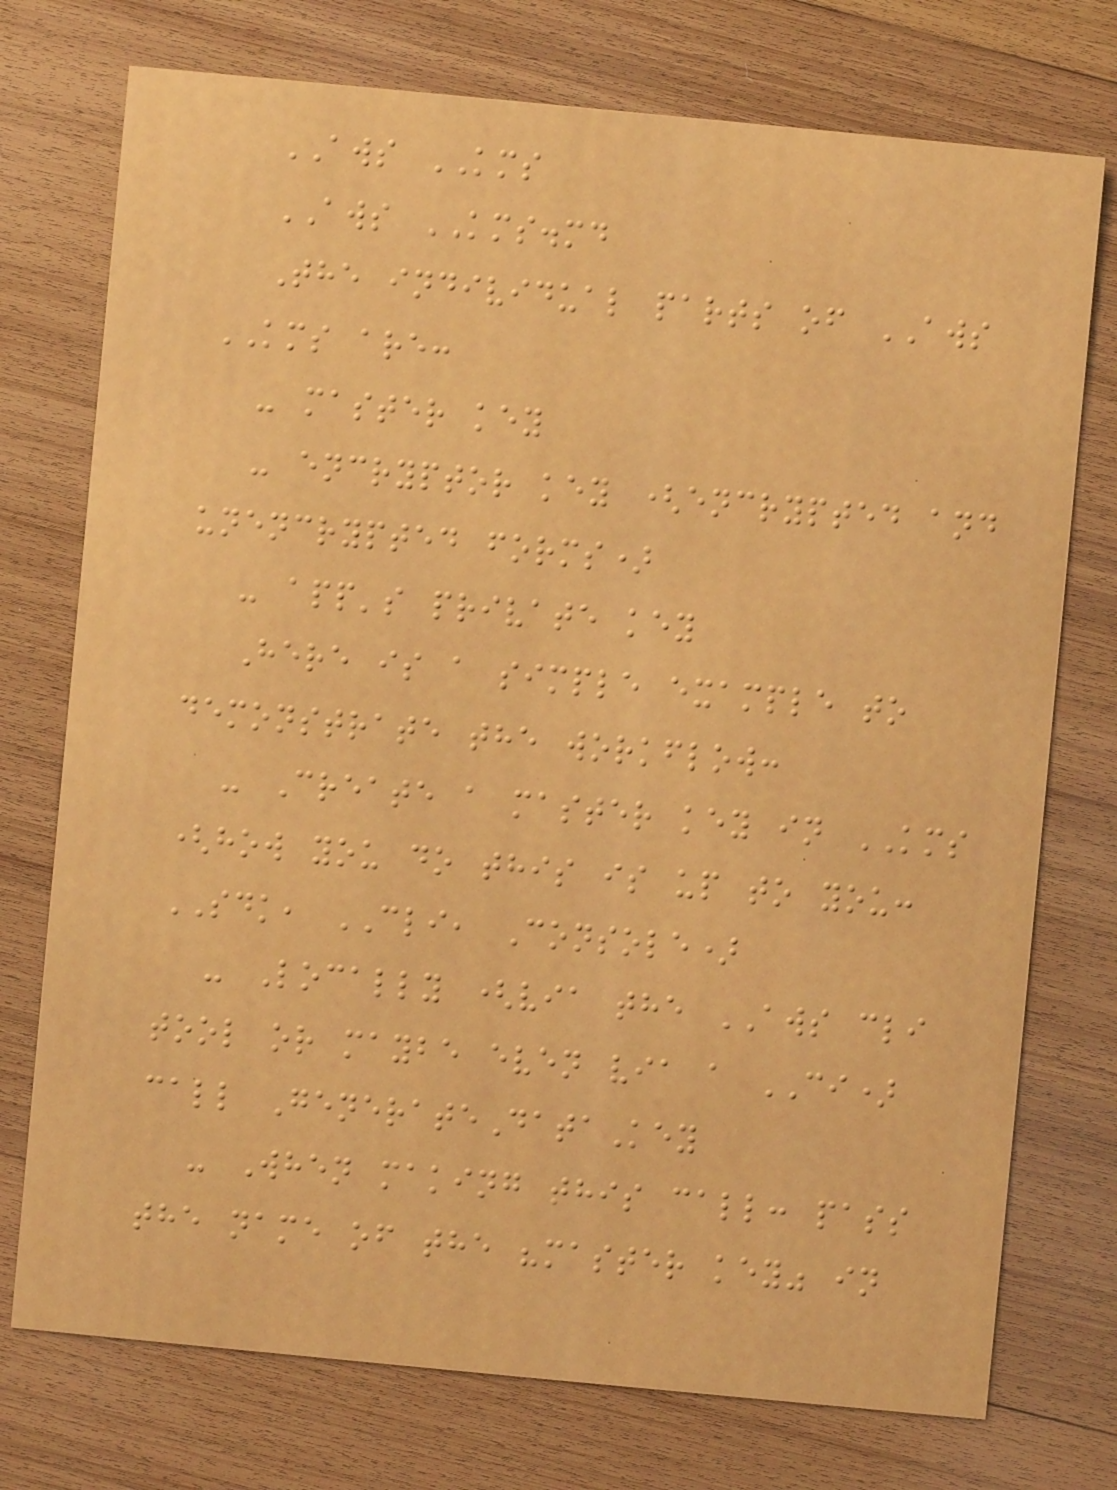AWS KMS
AWS KMS.md
The individual parts of AWS
KMS are:
- master key
- encryptor key (encrypted and
unencrypted forms)
- app's private key
Here is a simple example to
demonstrate the workflow:
- Create a master key in KMS
(how you do this is up to you:
SDK, CLI, Console)
- Locally (via the AWS cli
tool or maybe even via a CI)
call GenerateDataKey
- When making this call: pass
the name of the "master key" in
